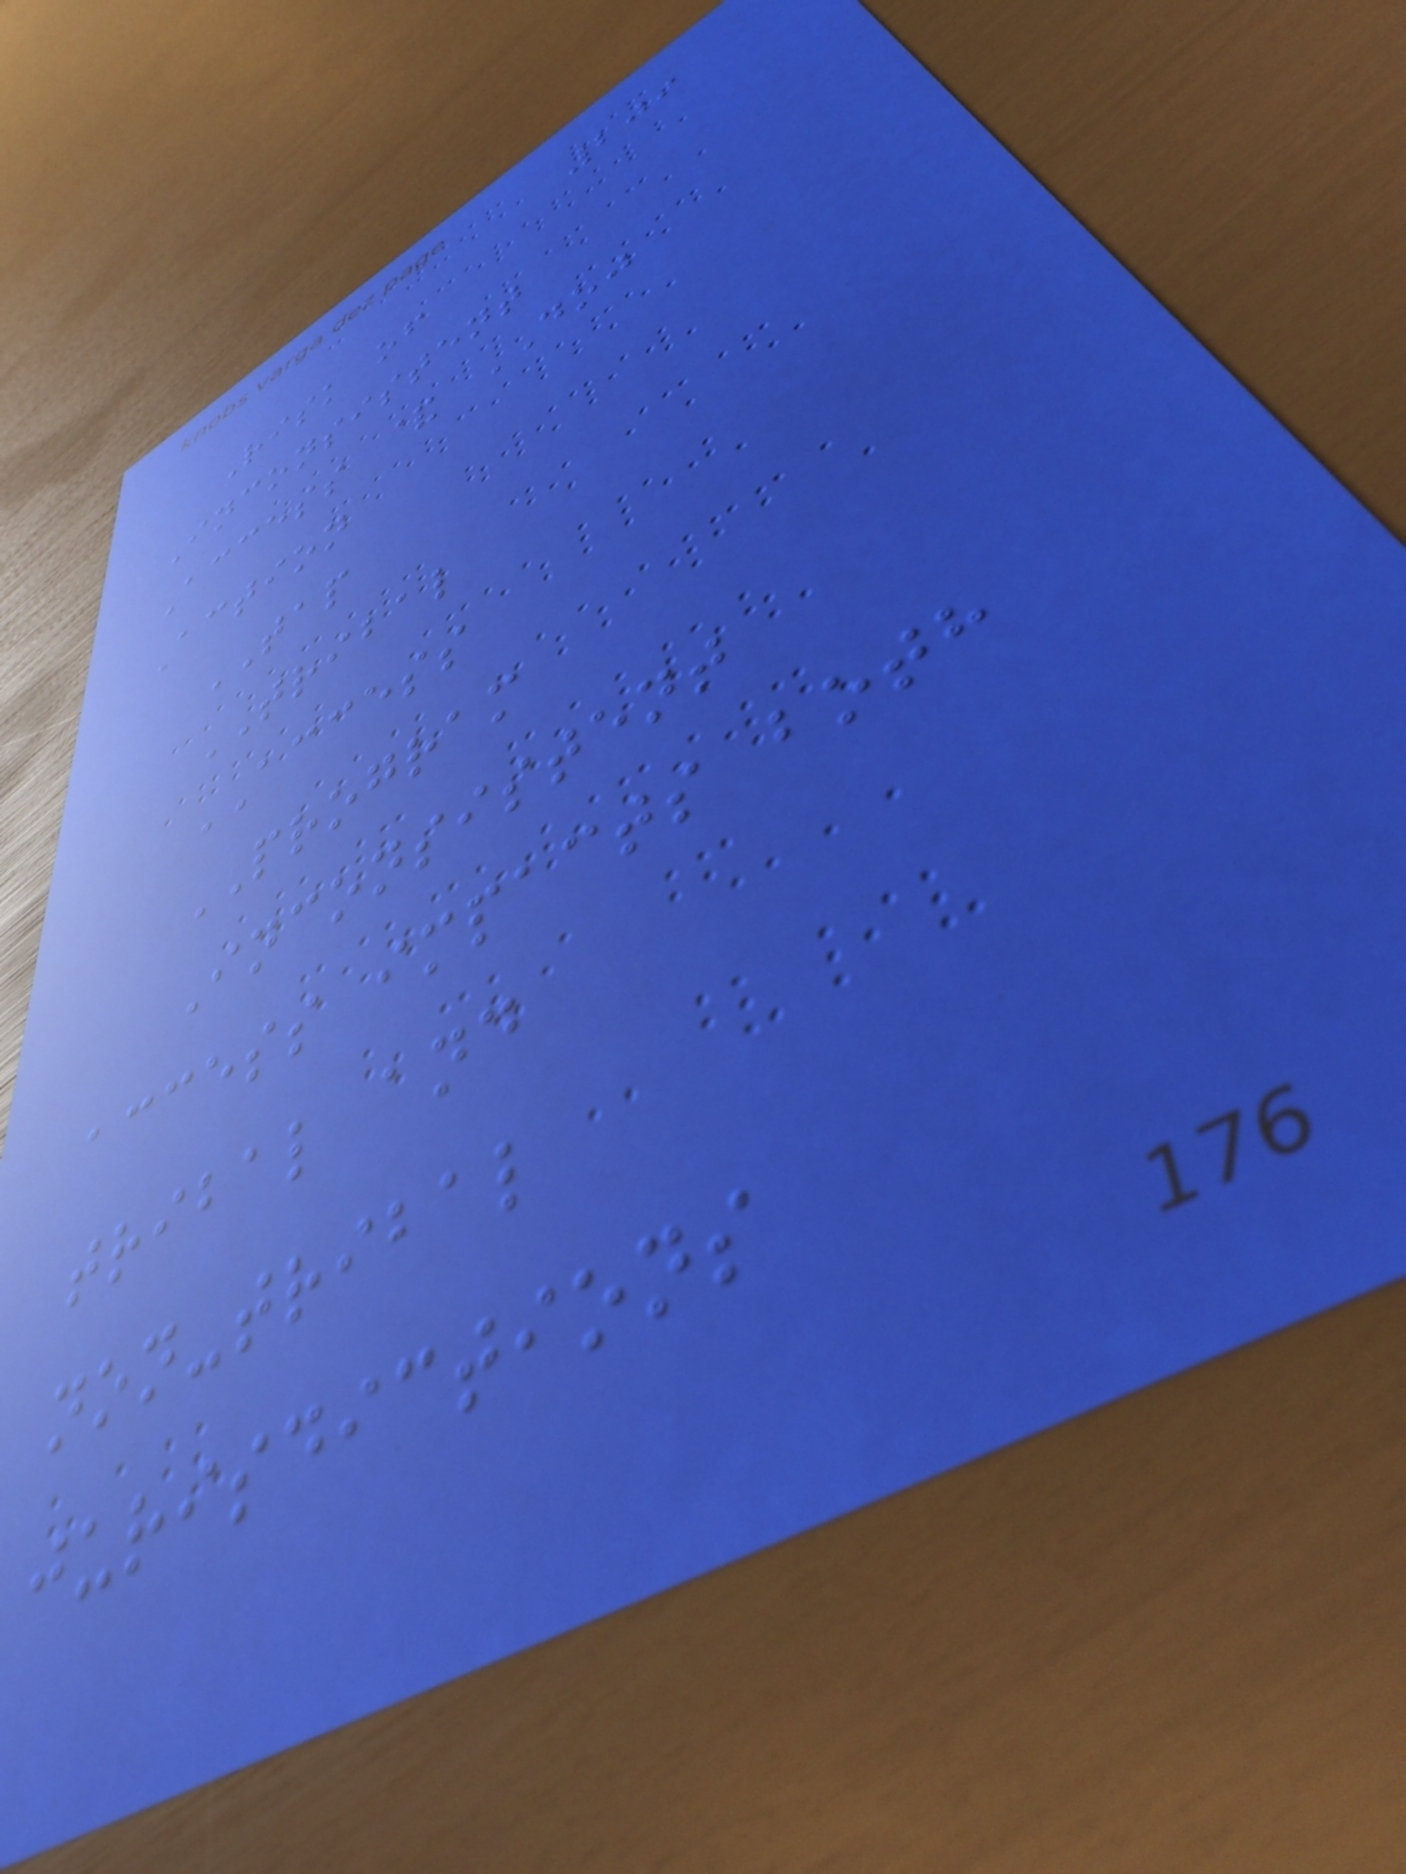209
Risk of
Inconsistent
Access & DOJ
Action
TAP
TRIBAL
ACCESS
PROGRAM
Inconsistent
access impacts both
tribal and
non-tribal
jurisdictions
